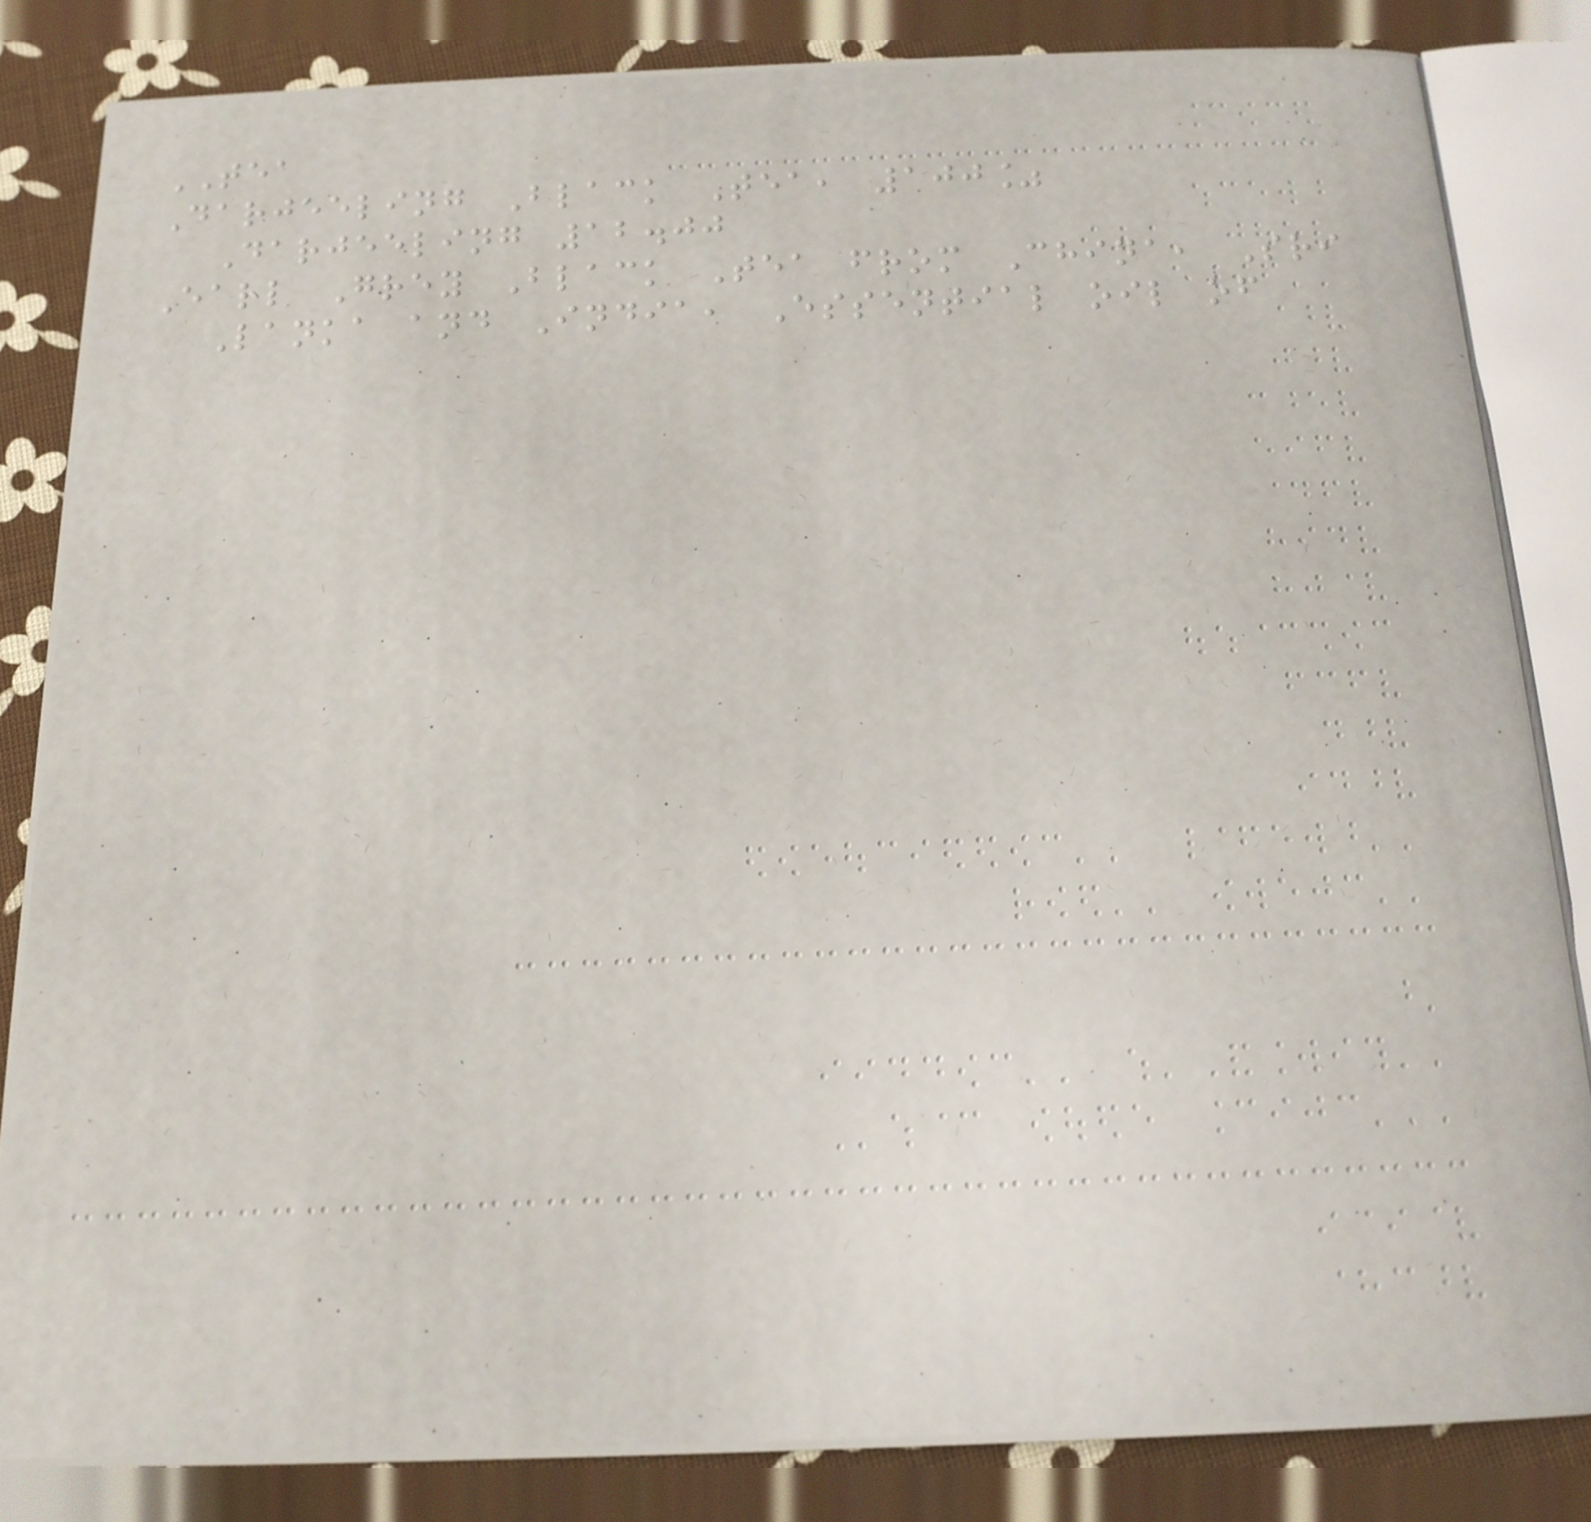TEA
Darjeeling Black Tea, 100%
Darjeeling 12.00
Earl Grey Black Tea from China, Sri
Lanka and India, Essential oil of
